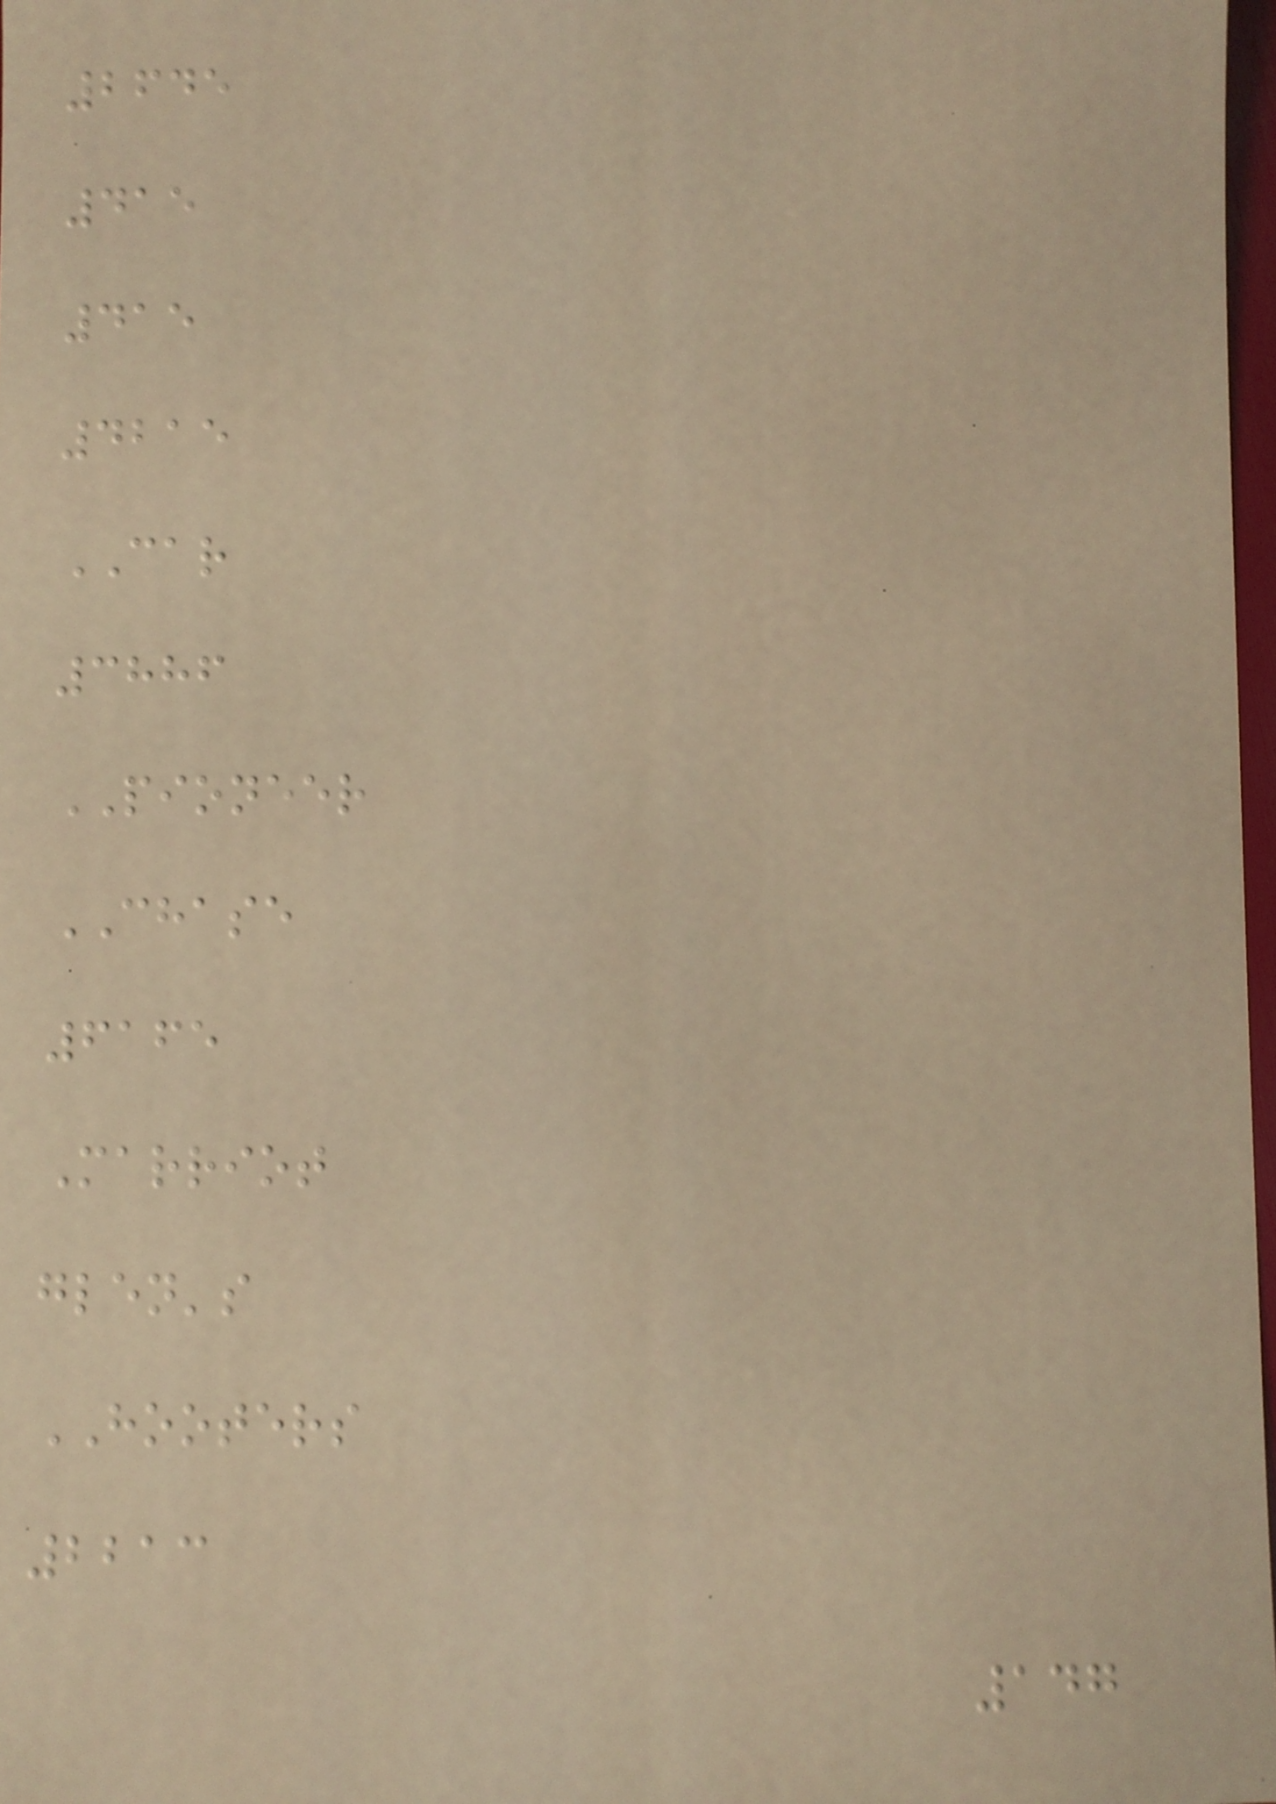2645
415
415
4215
CAR
3886
PIONEER
CHASE
6165
Marriot
glen's
HOOTERS
2213
147
